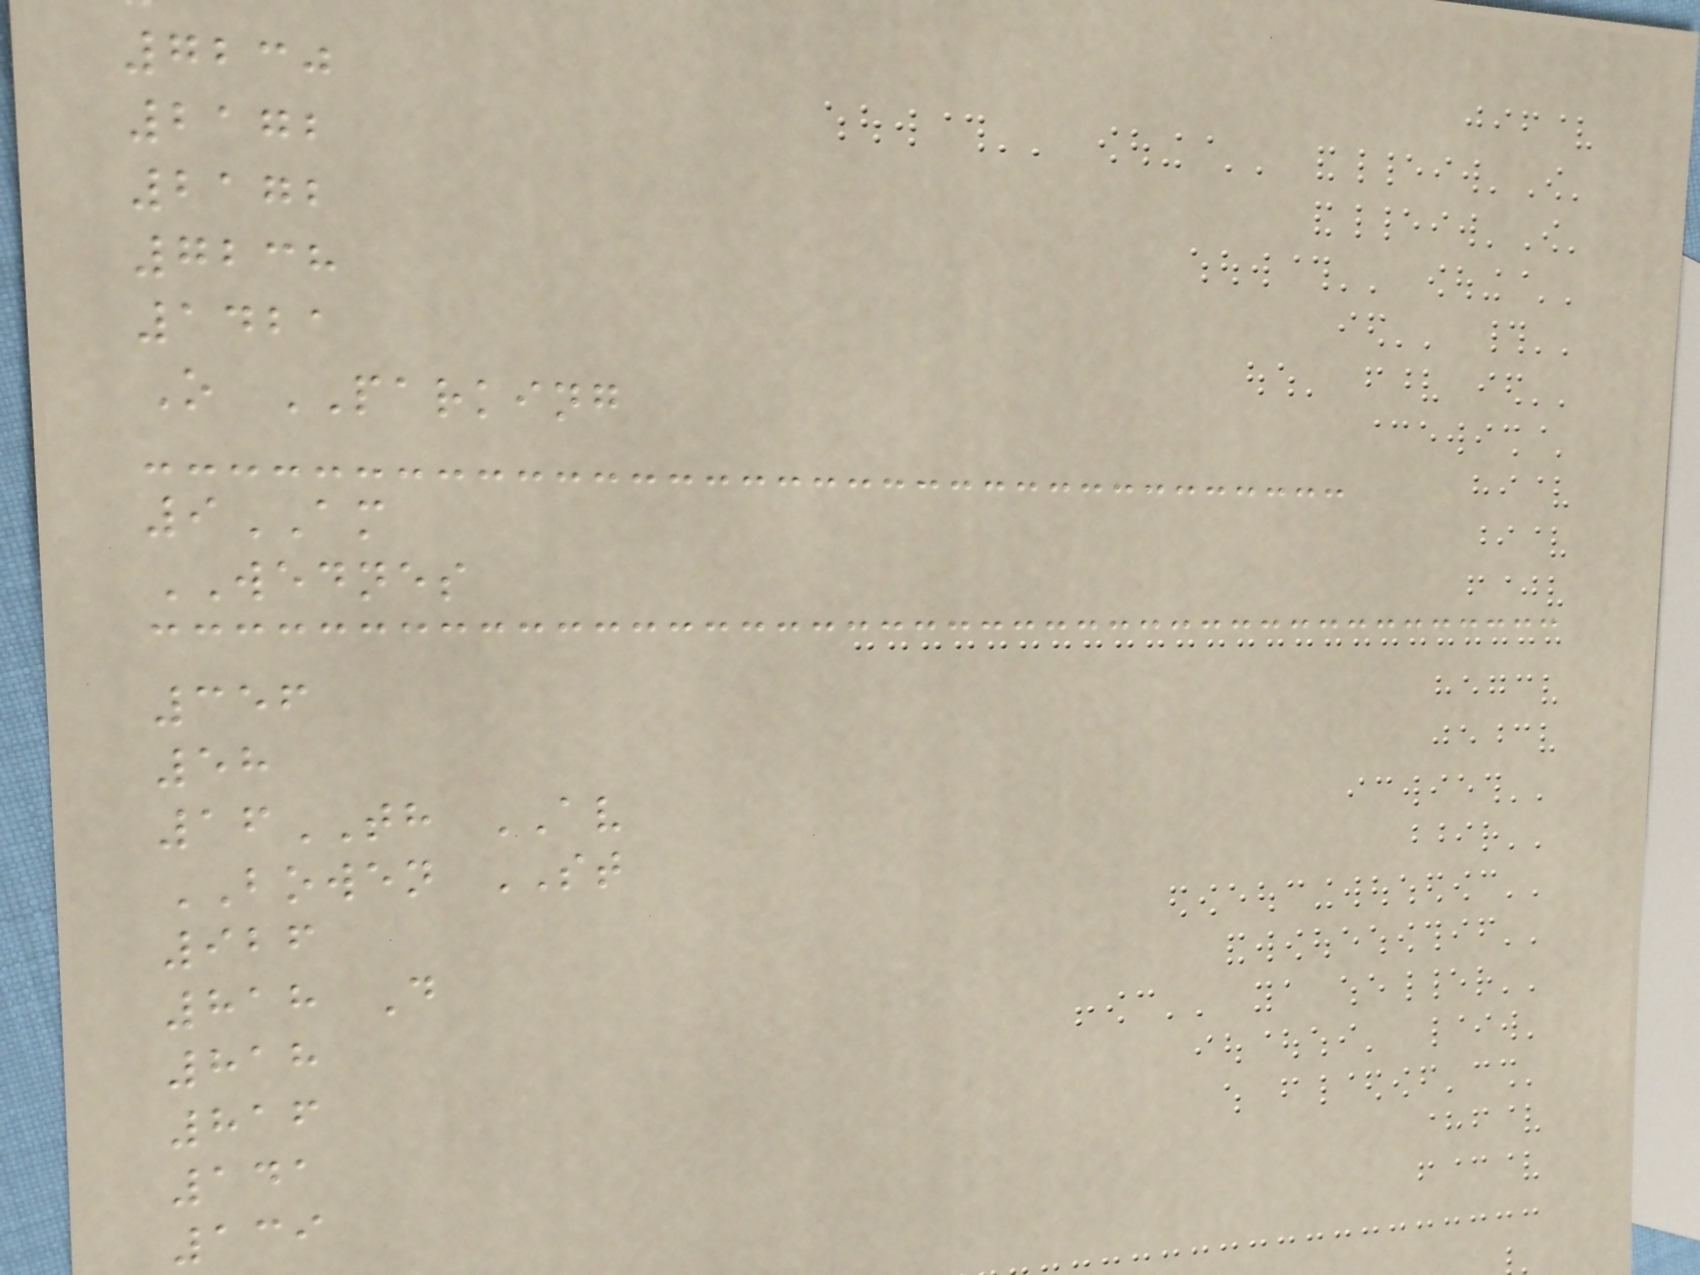7230
2172
2172
7238
1421
O PARKING
9AM
WEDNES
356
58
16TH AV
BOWEN ST
926
818 D
818
816
141
139
